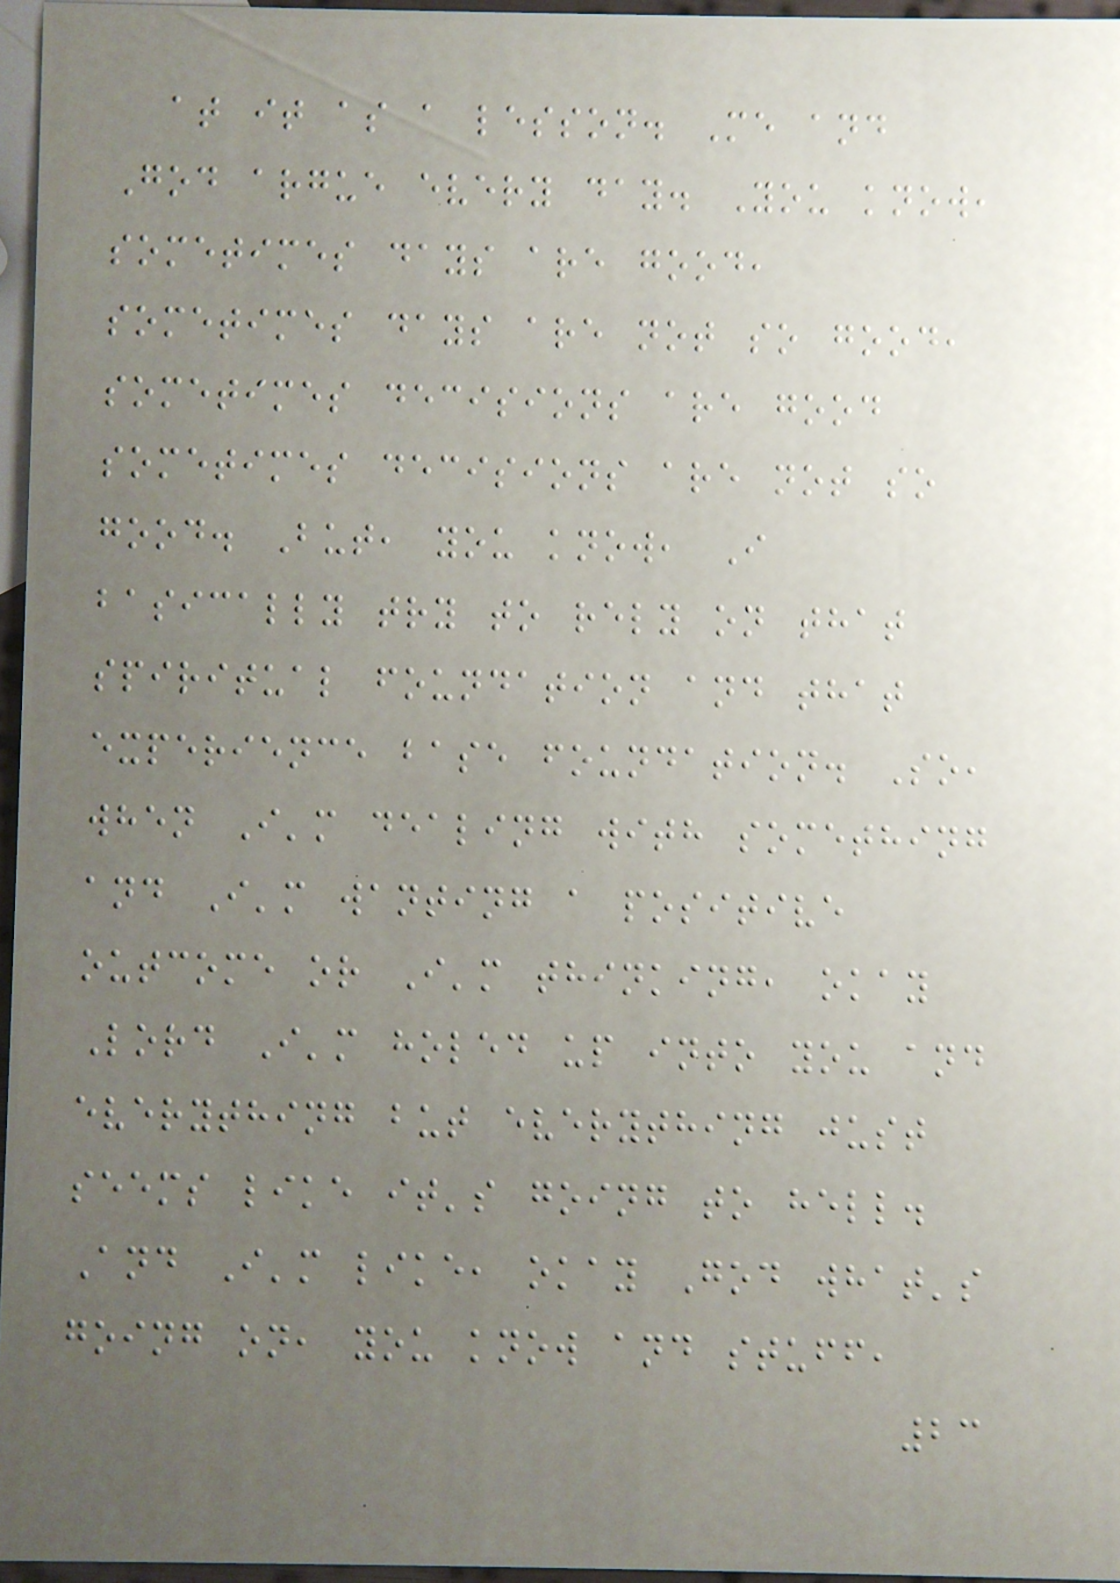at it as a lesson. Me and
God argue every day. You know,
sometimes days are good,
sometimes days are not so good,
sometimes decisions are good
sometimes decisions are not so
good. But, you know, I
basically try to rely on that
spiritual foundation and that
experience base foundation. So,
when I'm dealing with something
and I'm wanting a positive
outcome or I'm thinking, okay
Lord I'm holed up into you and
everything but everything just
seems like it's going to hell.
And I'm like, okay God what's
going on, you know and stuff,
23
